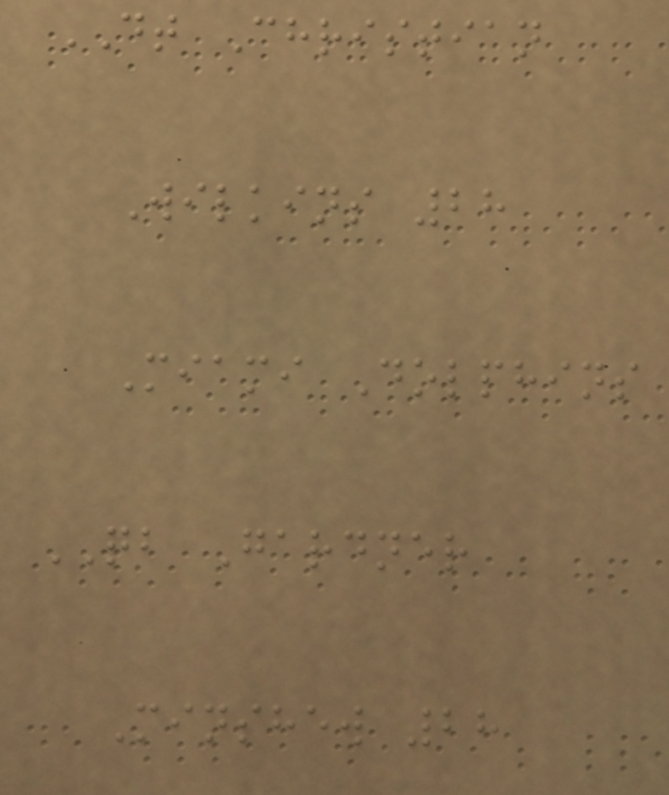DT Christian
Wilkins 28
Miami Dolphins
QB Gardner
Minshew 28
